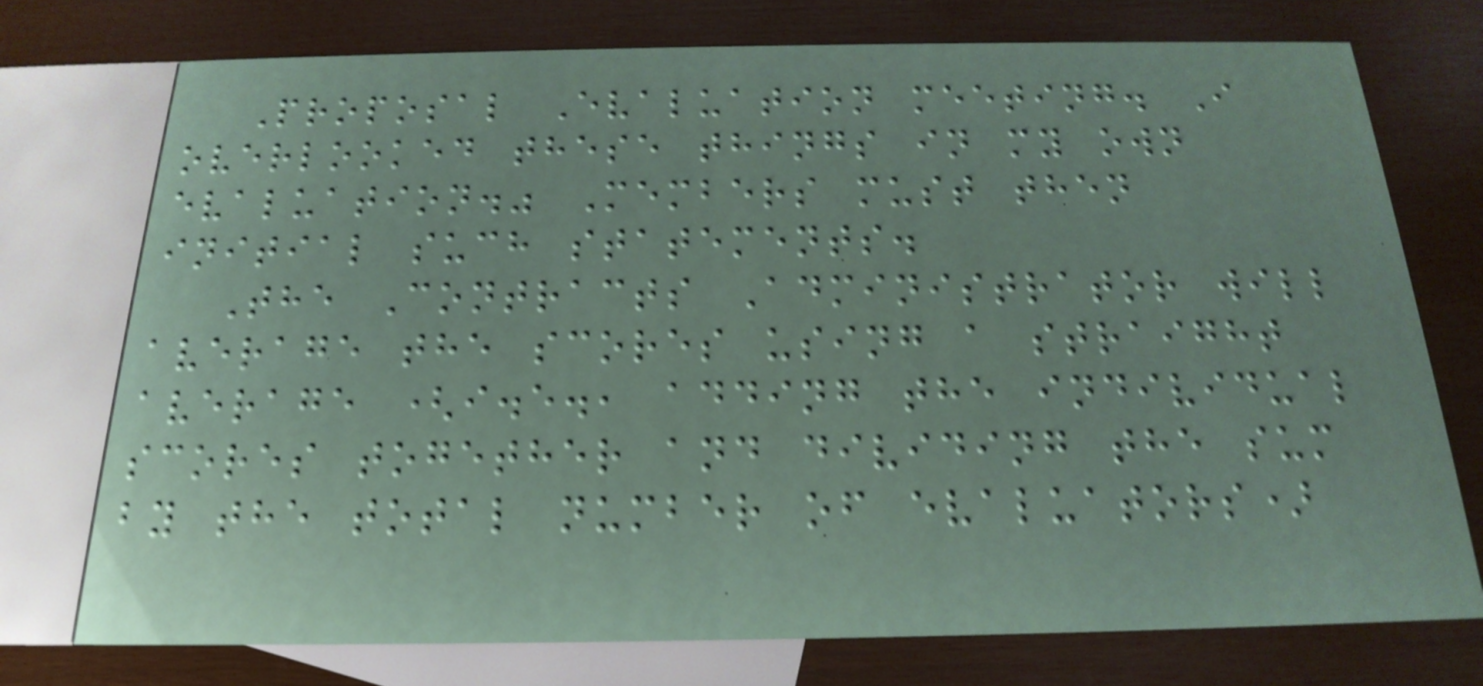Proposal Evaluation meeting. I
overlooked these things in my own
evaluation." Members must then
initial such statements.
The Contracts Administrator will
average the scores using a straight
average (i.e., adding the individual
scores together and dividing the sum
by the total number of evaluators)
